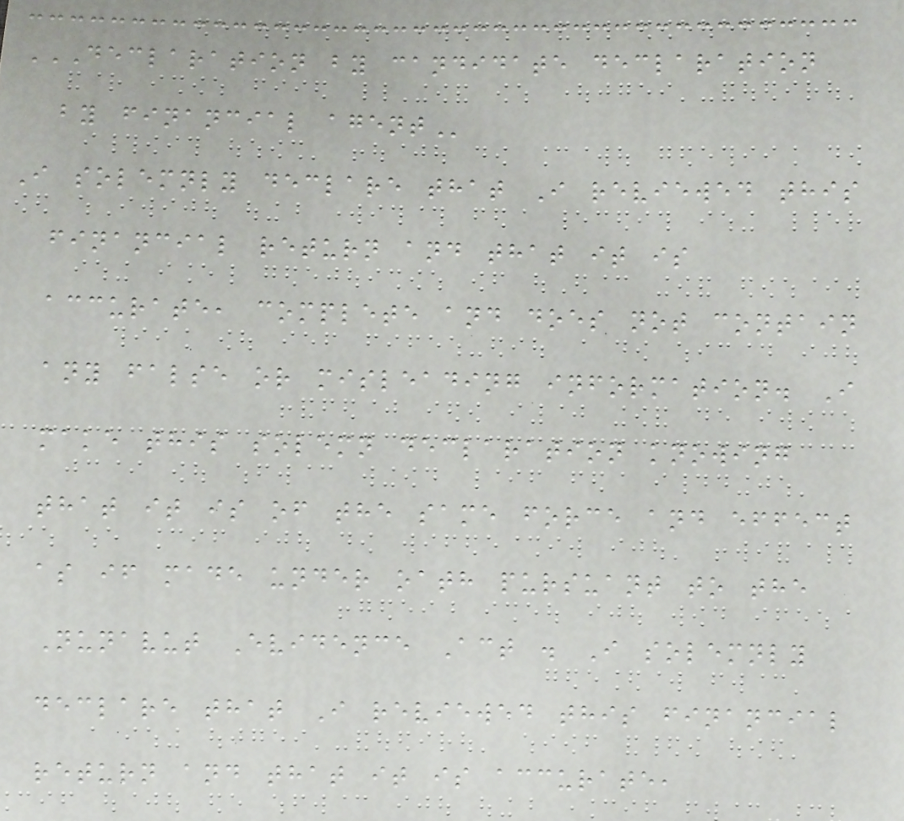DECLARATION BY CANDIDATE DECLARATION
BY FINANCIAL AGENT
I solemnly declare that I reviewed this
financial return and that it is
accurate, complete and does not contain
any false or misleading information. I
make this solemn declaration knowing
that it is of the same force and effect
as if made under oath pursuant to the
Nunavut Evidence Act . I solemnly
declare that I reviewed this financial
return and that it is accurate,
